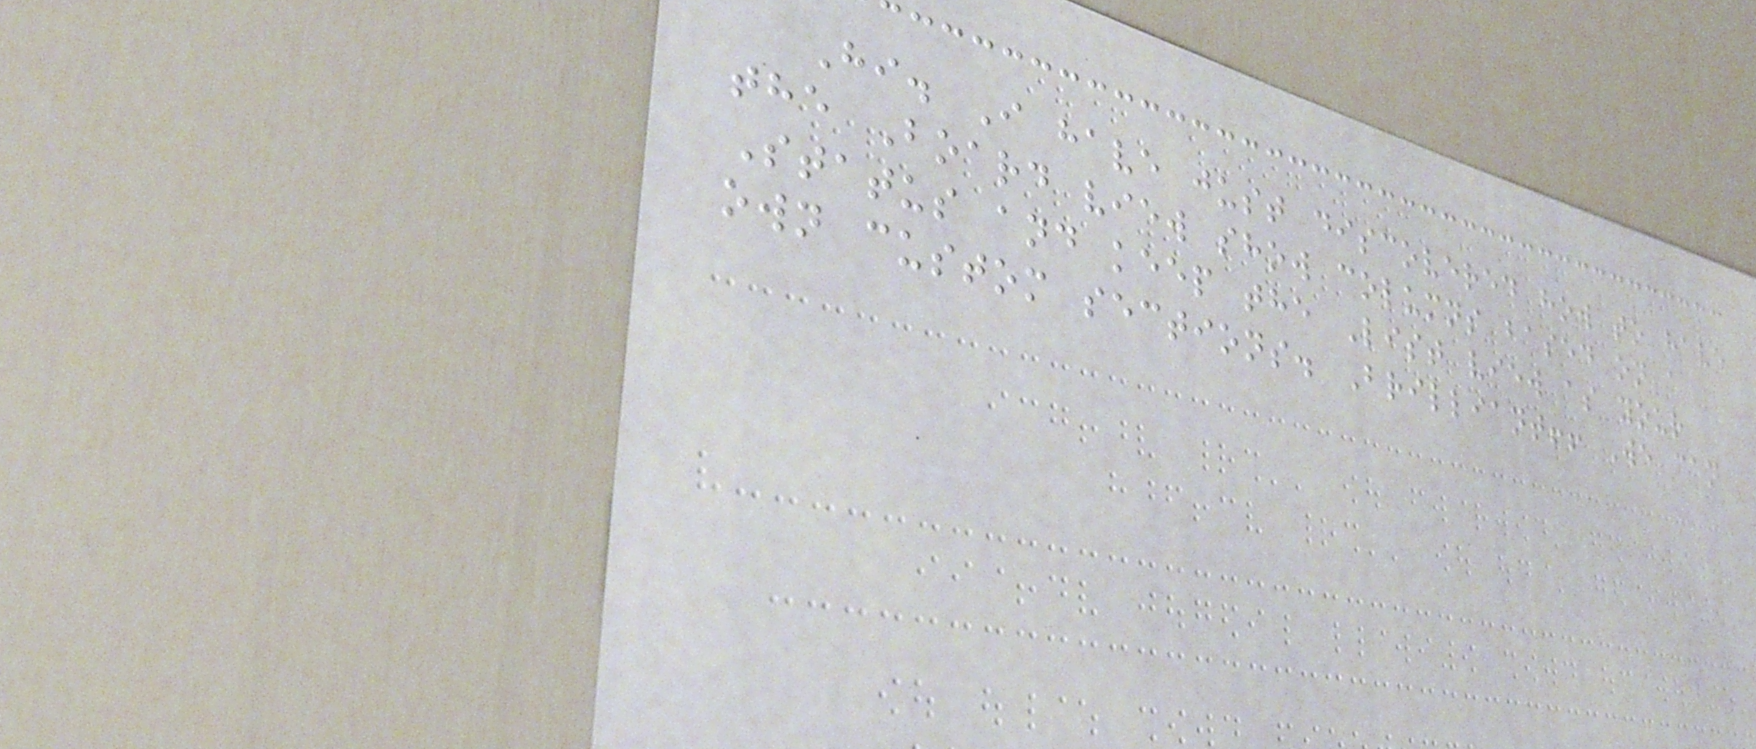Hi. I have just discovered how to have
the Board view show columns based on a
Status and keep the List view as your
own custom sections. Brilliant!! We can
